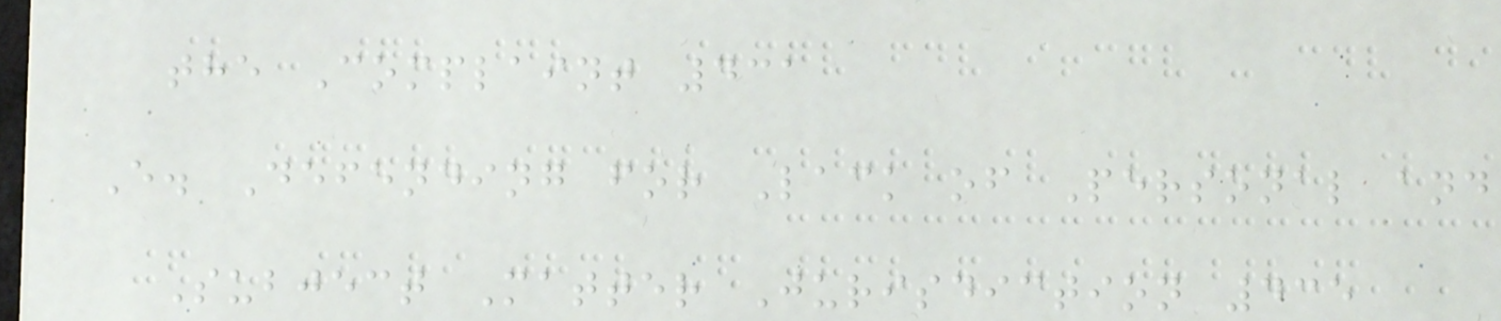the Complaint 431
E. Defending for Lack of Personal and
Subject Matter Jurisdiction 435
